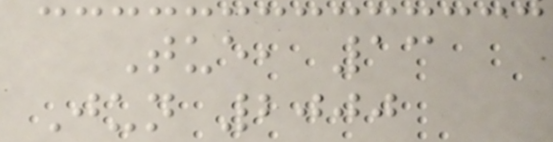Tue, 13
Jun 2000
